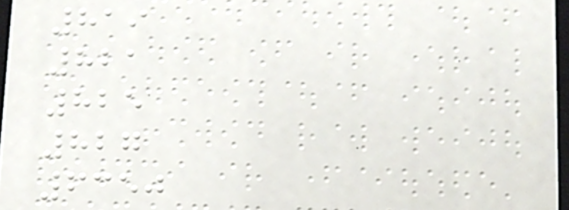819
821
825
827
6350
